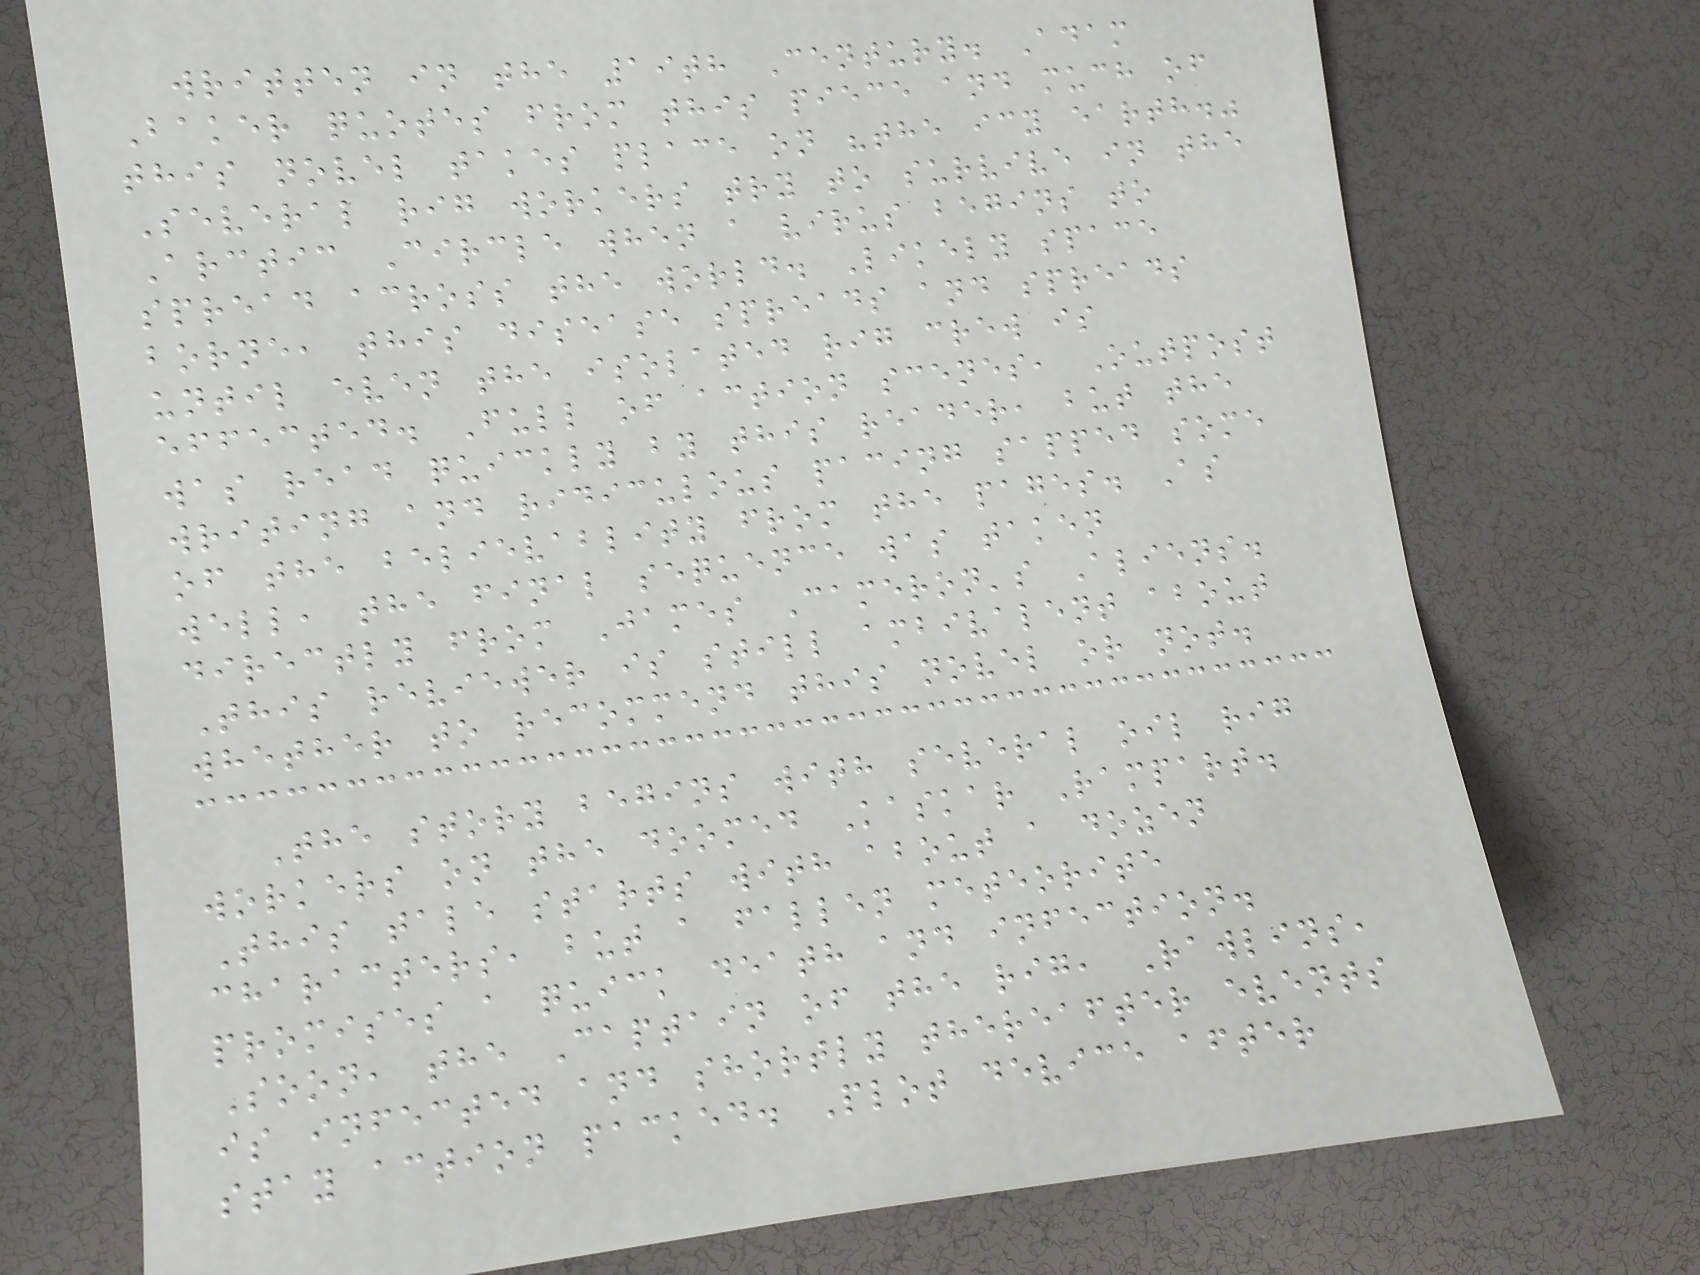written in the 19th Century. Adam
Baker quotes from this piece and much of
this novel takes place on "the icy earth."
Several rig workers try to survive in the
Arctic Circle when a virus begins to
spread across the world. Likely space
borne, this disease spreads and spreads
until even the isolated rig crew is
effected. Full of action scenes, Outpost
was read quickly by this reader, but the
writing and ridiculous pacing sapped some
of the believablity from the pages. As
well, the final sequence was taken
directly from James Cameron's Aliens.
This reviewer is still ambivalent about
whether to recommend this novel or not.
The story begins with several oil rig
workers on the doomed Kaskar Rampart.
This tale starts with about a dozen
characters, but a fallen meteorite
promises a quick death and infection.
Soon, the Captain of the rig, Rawlins,
is infected and shortly thereafter events
stay action packed. Plot device after
